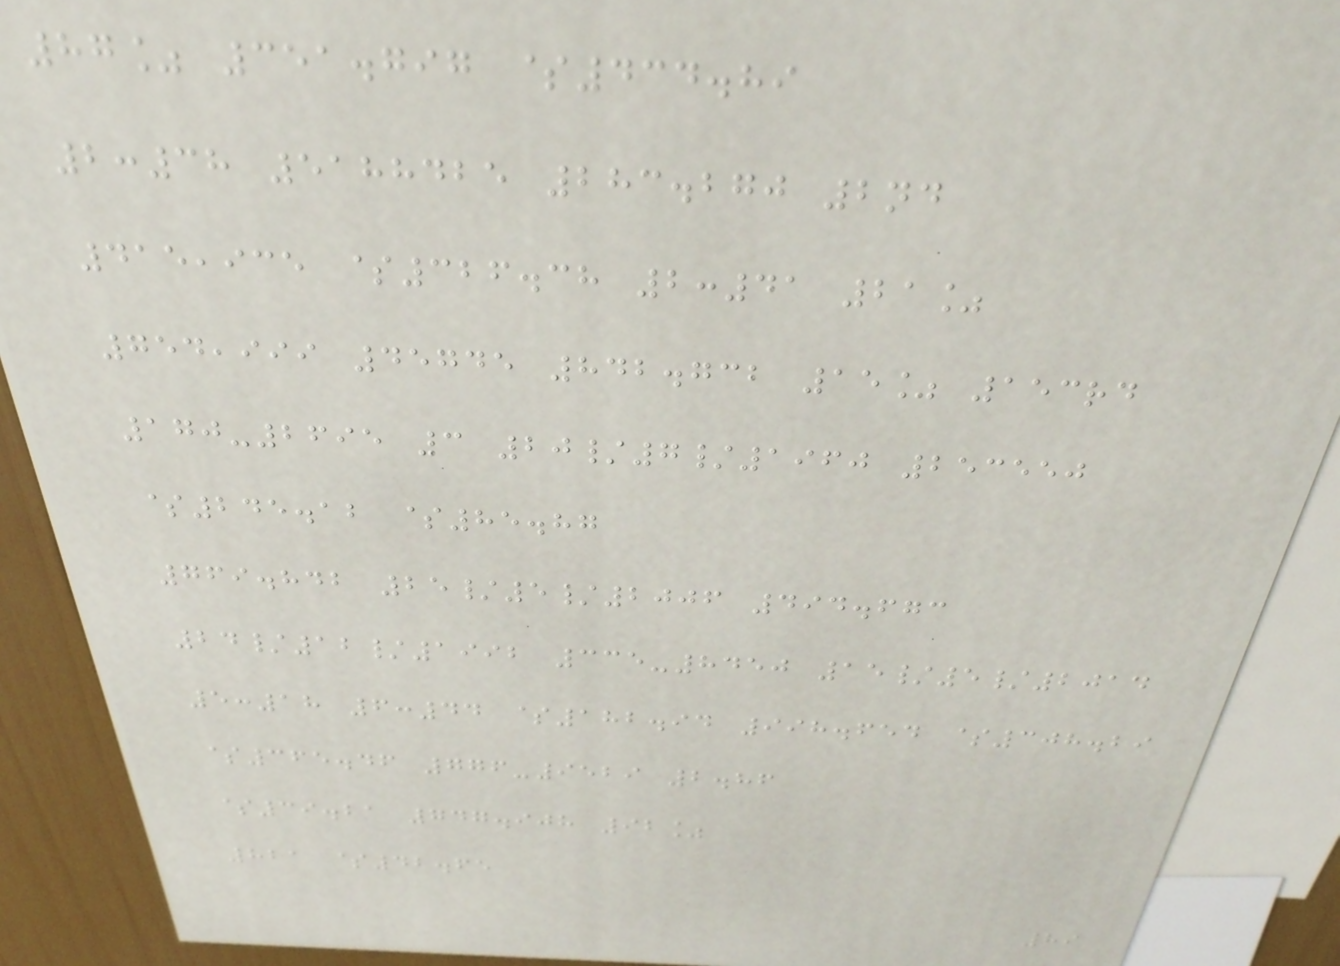87% 351.797 $434.89
2:38 5188425 283.270 2nd
415,935 $326.38 2:41 21%
754,999 45745 842.732 15% 153rd
170-2695 3 20/7/1960 253550
$245.12 $85.87
769.842 25/5/2006 494.673
24/12/1992 335-8450 15/5/2014
5:18 6:44 $182.94 998.654 $308.29
$365.46 776-9529 2.86
$39.21 747.908 92%
821 $42.65
89
